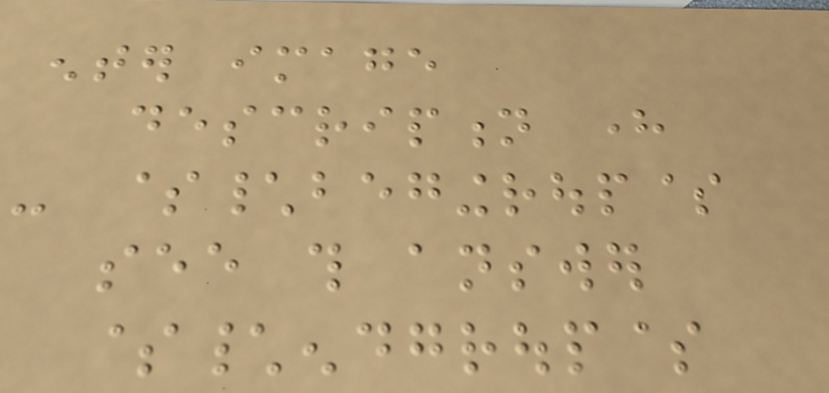enter image
description here
- $\begingroup$
see this answer
$\endgroup$
